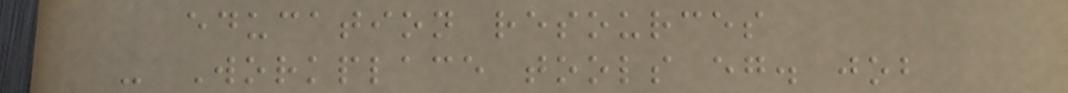education resources
- Workplace tools eg. job
